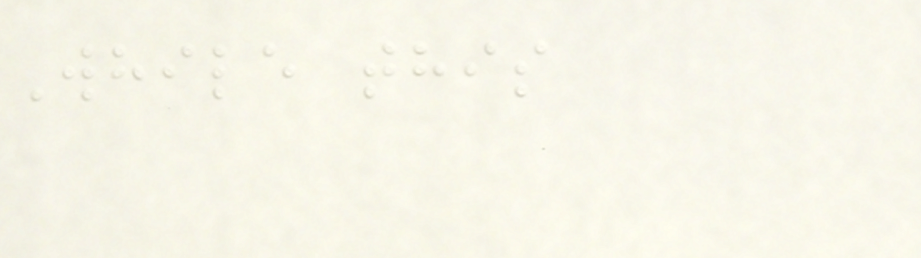While this
